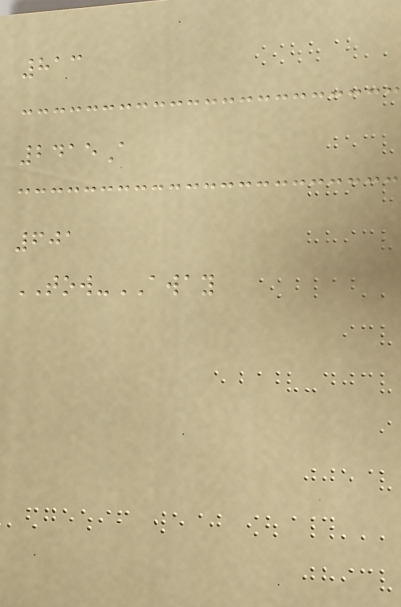813
2415A
601
TOW-AWAY
